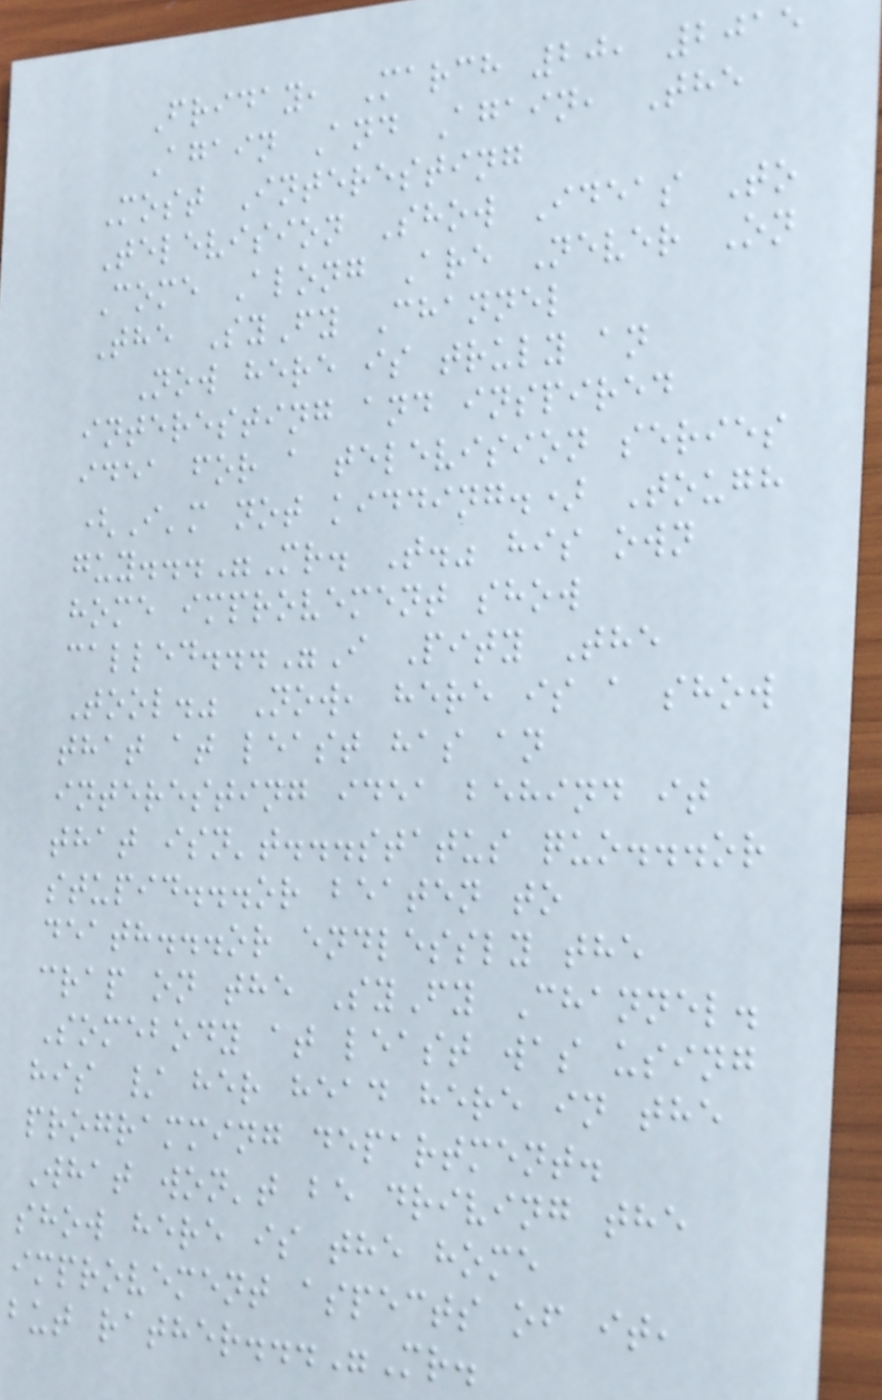Friday, March 20, 2015
Again And Again, The
Most Interesting
Television Show Ideas To
Come Along Are Never On
The SyFy Channel
Now here is truly an
interesting and inspired
idea for a television series
(I'm not kidding.) Tough
guy..."Mr. T." his own
home improvement show
called..."I Pity The
Tool." Now, here is a show
that at least has an
interesting idea behind it
that isn't...status quo...or
stupid...or beaten to
death...or endlessly the
crap on the SyFy Channel.
Somebody at least was using
his / her head here in the
programming department.
What won't be driving the
show here is the home
improvement aspects of it,
but rather..."Mr.
